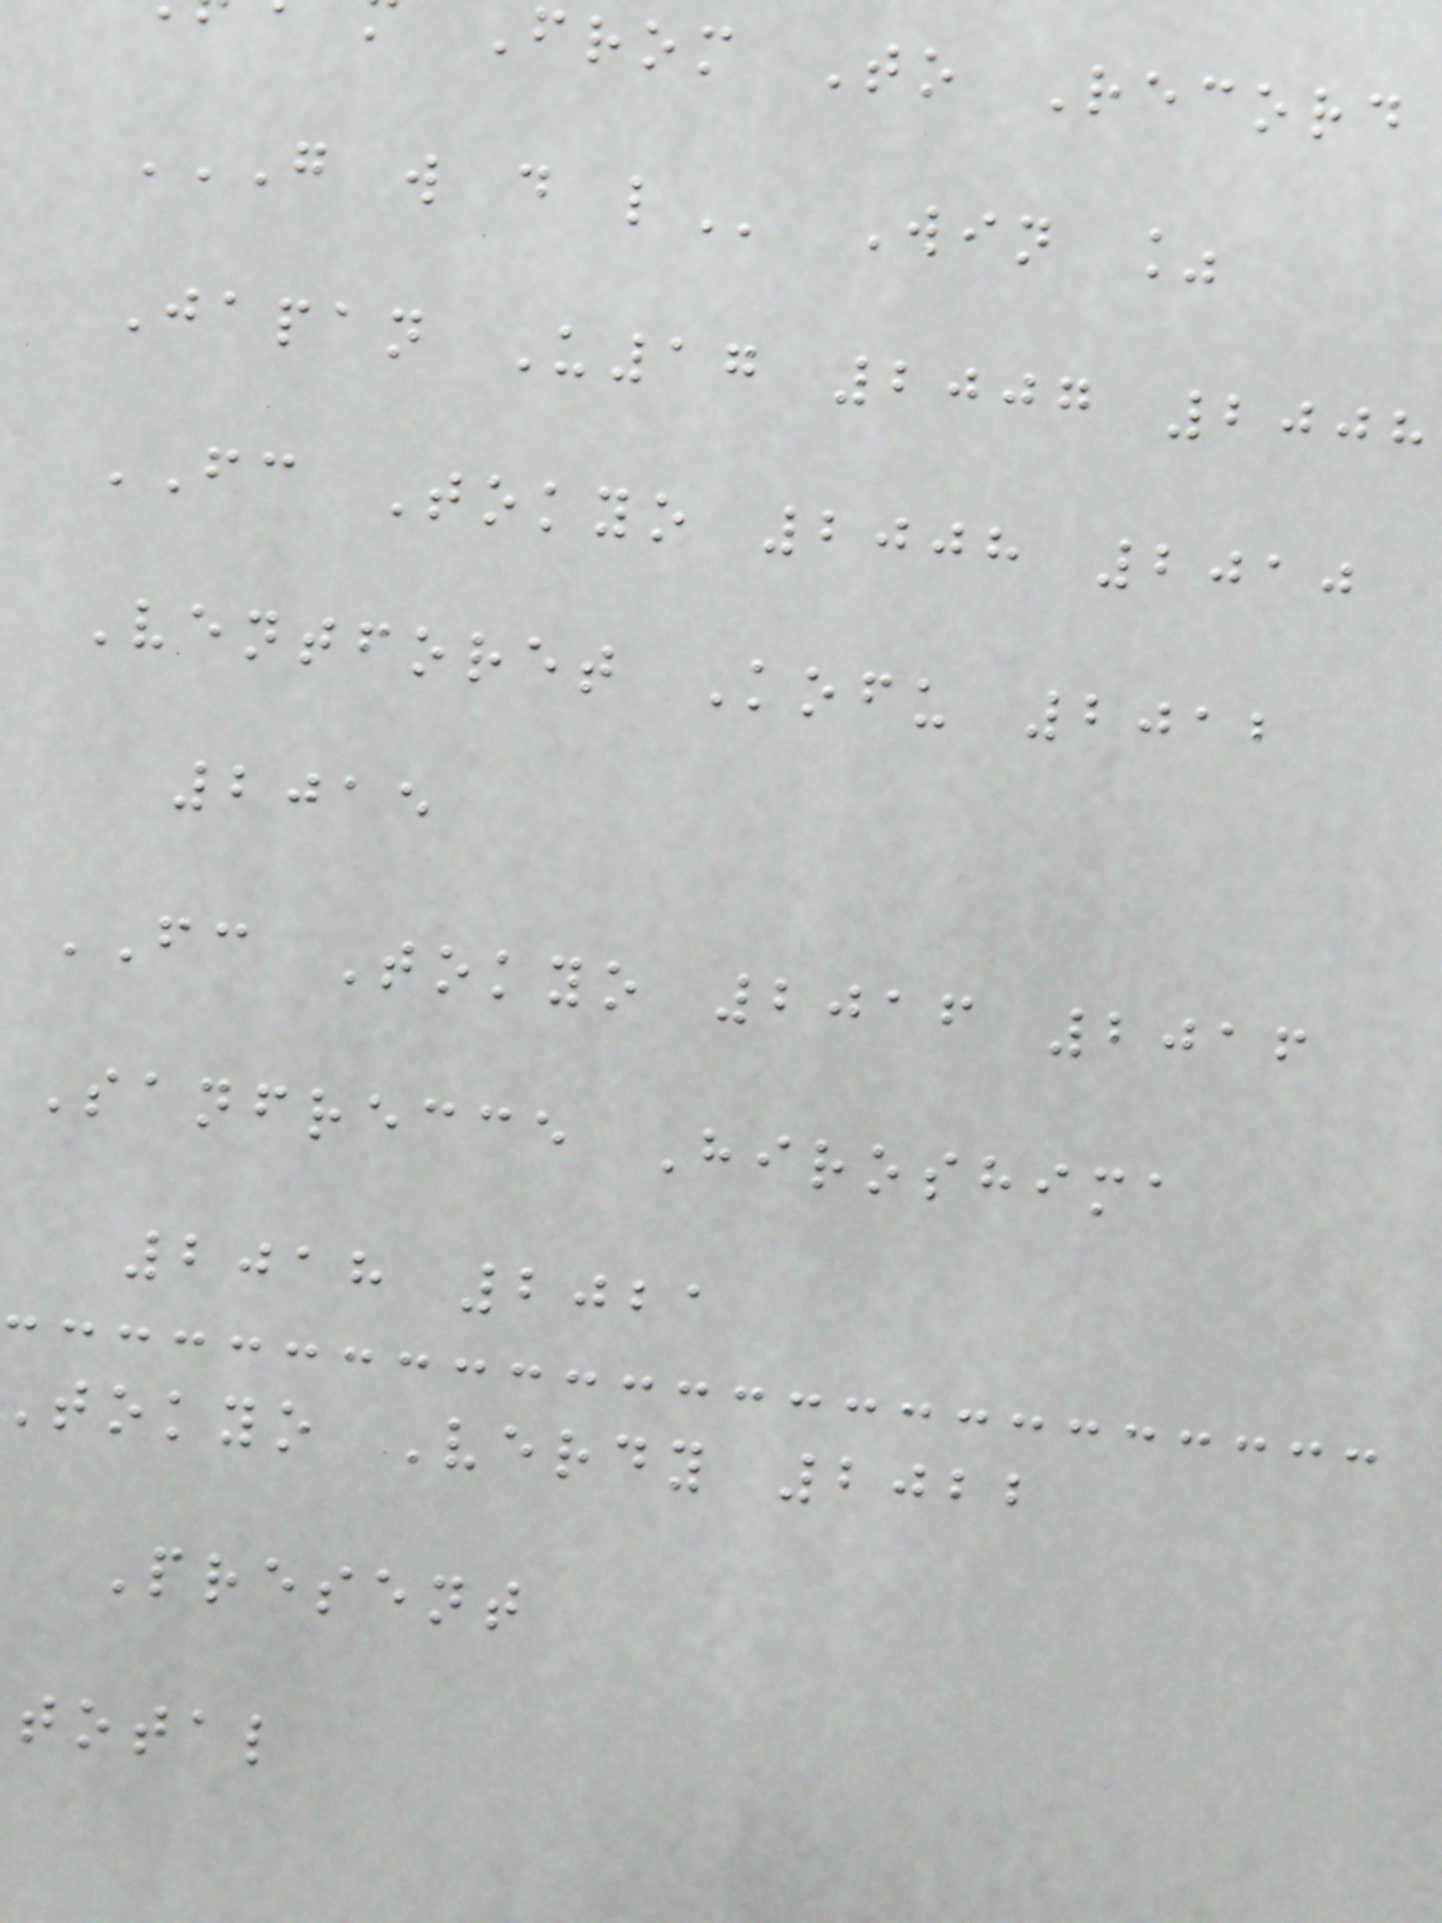From To Record
G W D L Win %
Japan U17 2007 2008
FC Tokyo 2008 2010
Ventforet Kofu 2012
2015
FC Tokyo 2016 2016
Sanfrecce Hiroshima
2018 2021
tokyo Verdy 2022
Present
total
